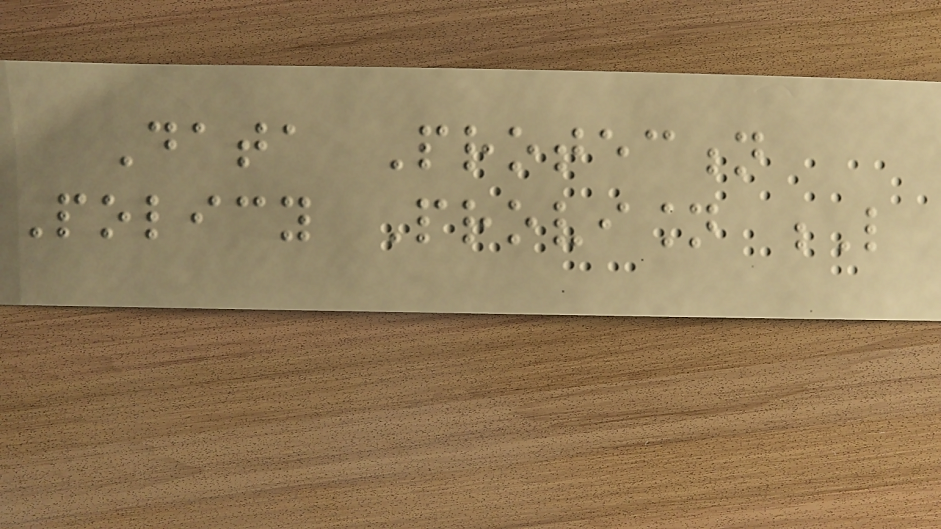Data Protection
Policy Provision L
